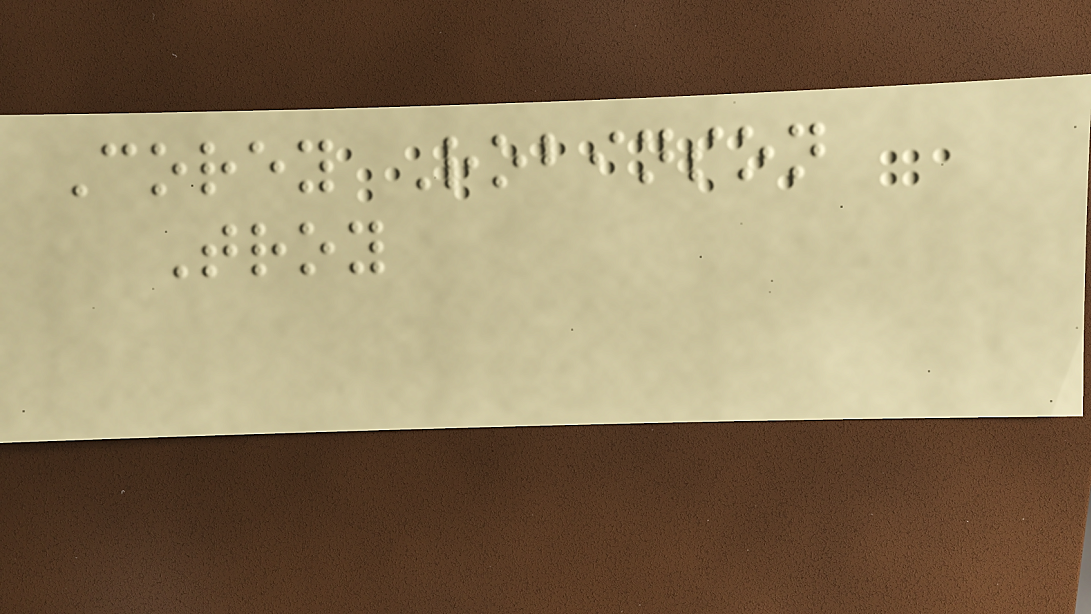Corey Robinson
Troy
